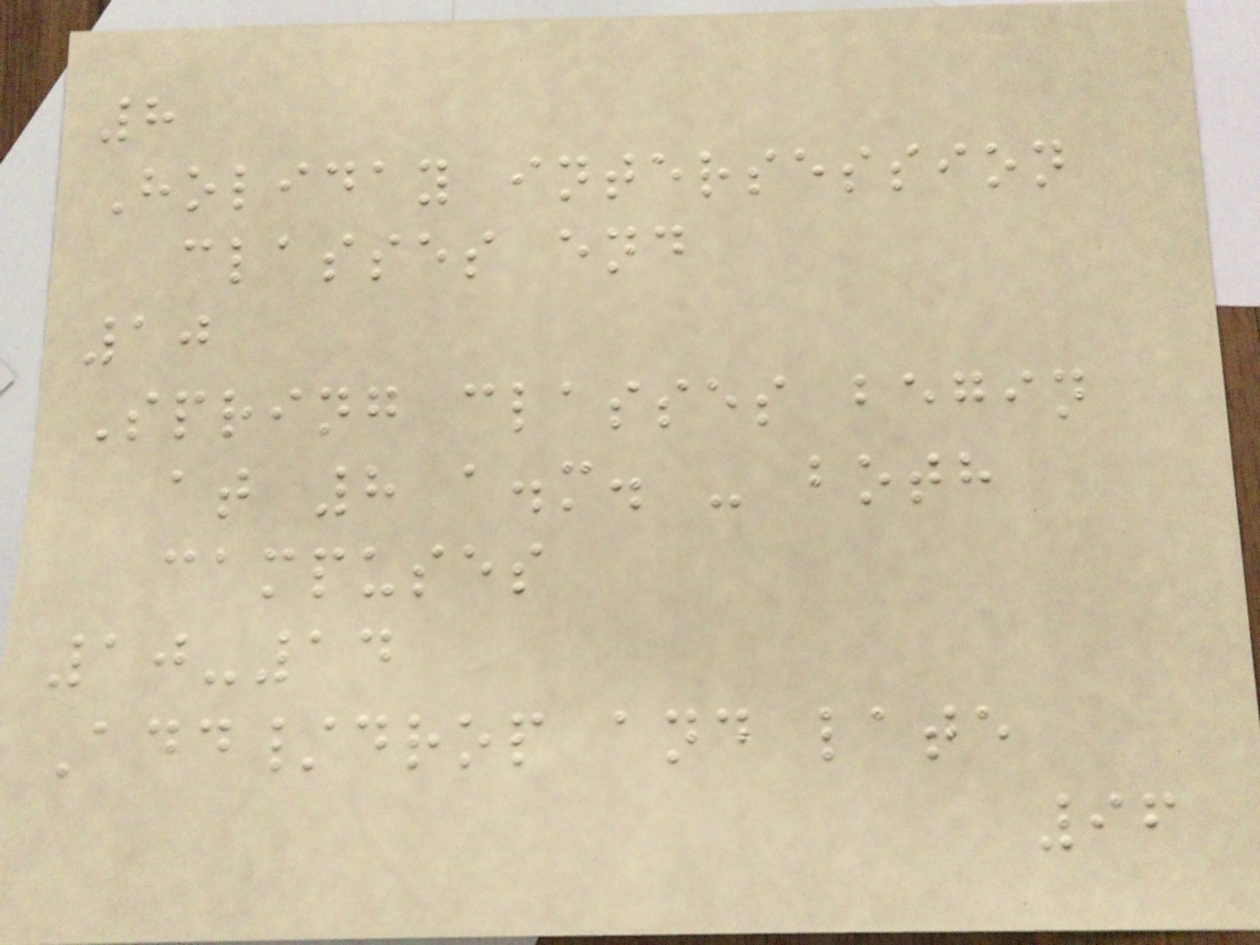8
Holiday intersession
classes end
10
Spring classes begin
at 8 a.m. - both
campuses
10-14
Add/drop and late
96
